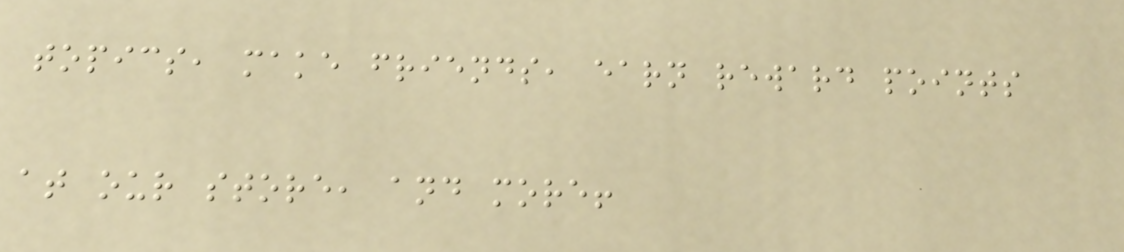topics, make friends, earn reward points
at our store, and more!
